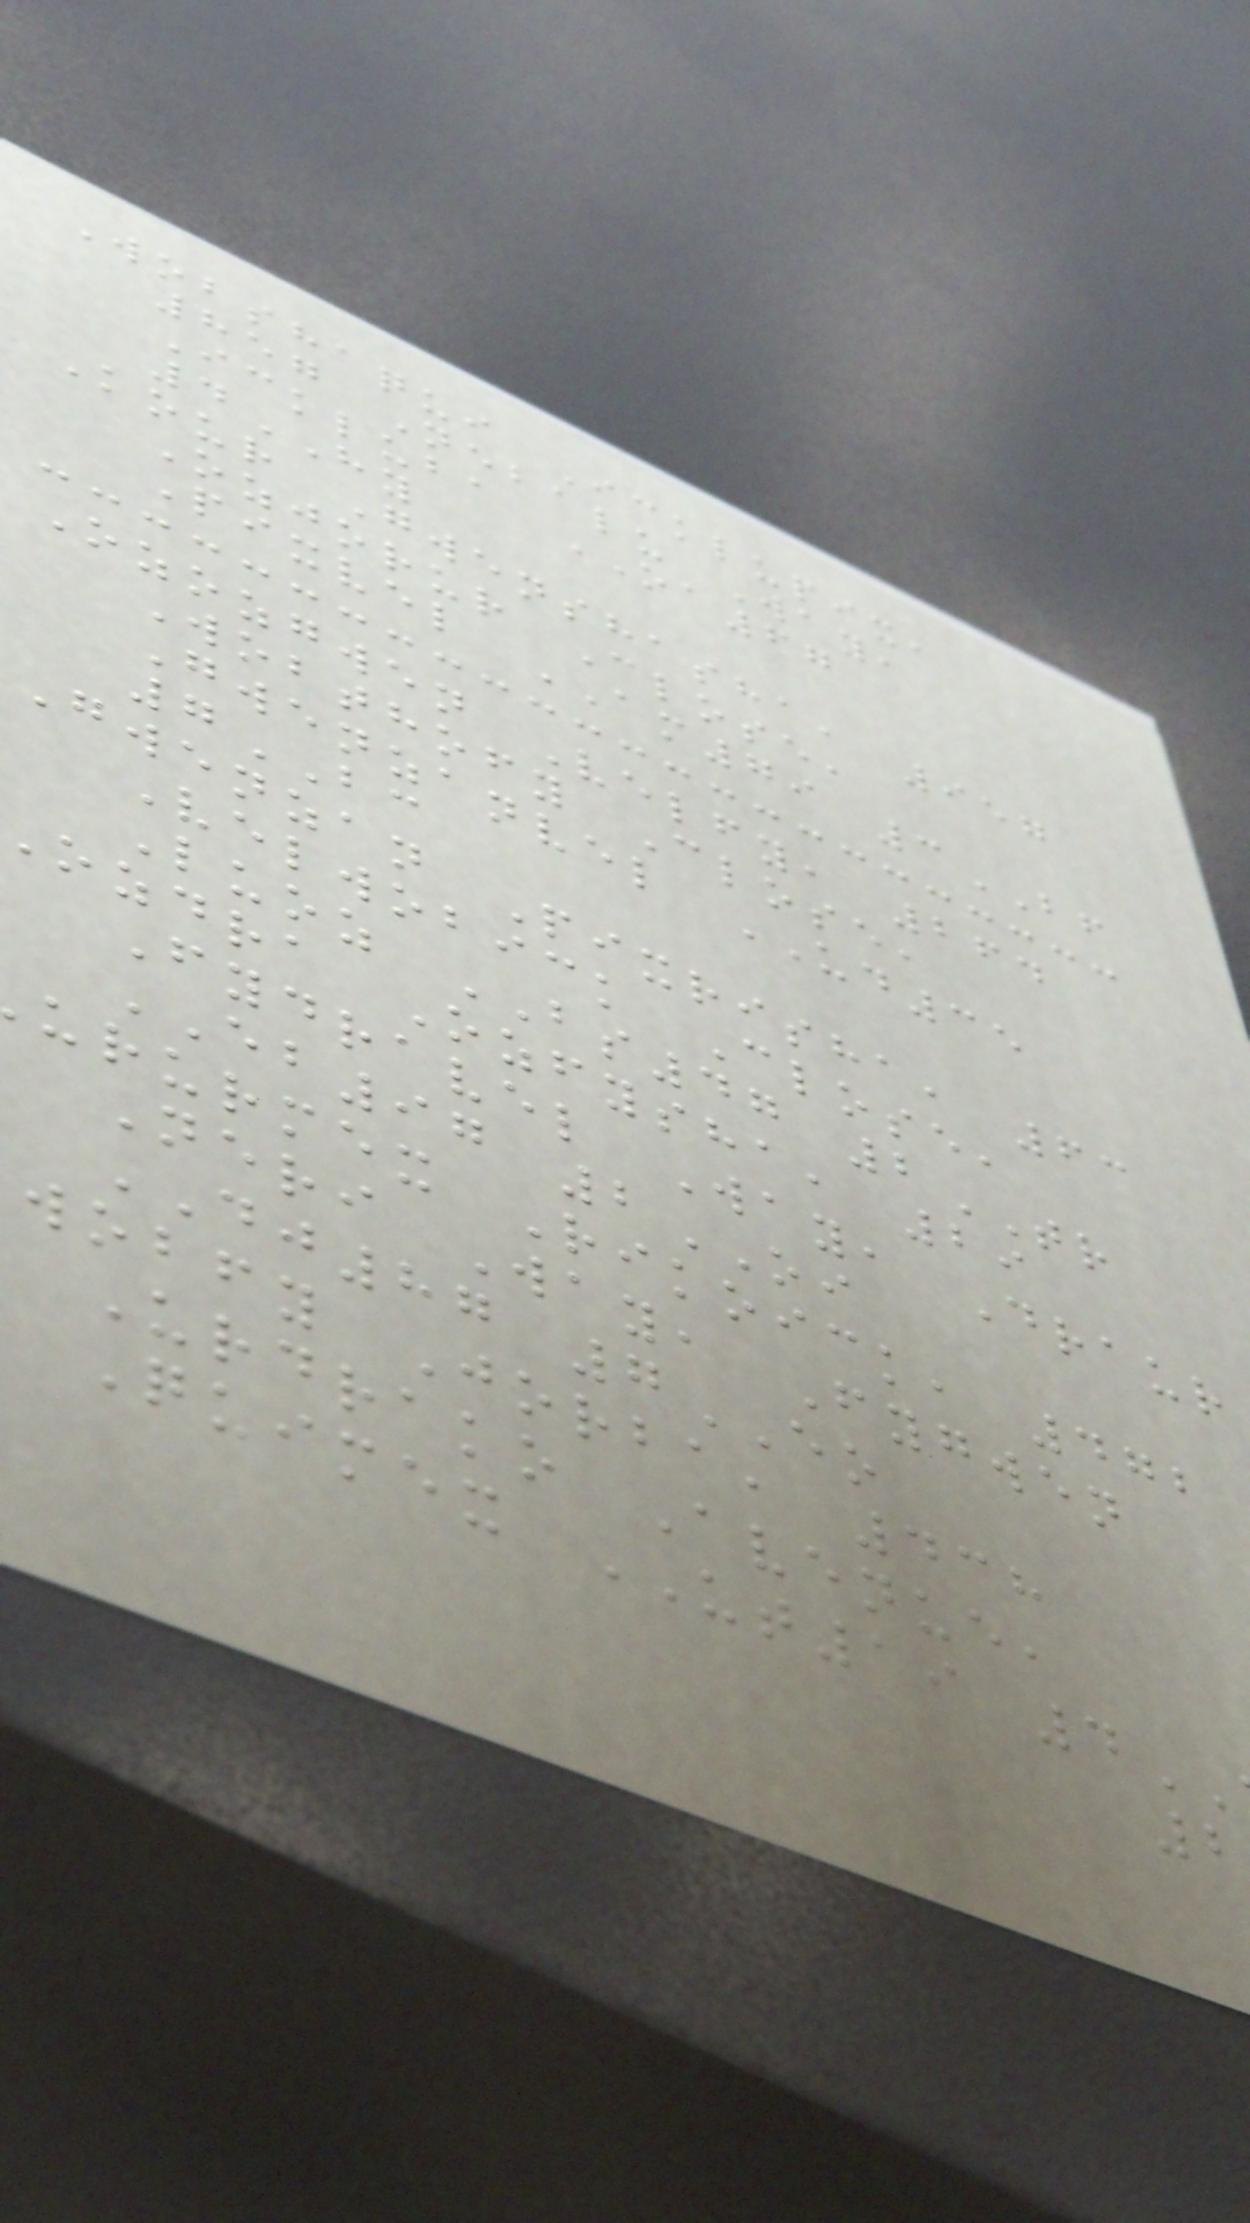Wobshaqui Icklupix,
857 Nebalu Way,
Ickluba OA67
4HY
Kour Gwenshasha, 957
Ozjorur Close,
Pixvel AM79 3BF
Ozozgwen Velfy, 264
Wobthofy Close,
Gwenzanvel UD35
7BC
Gwenzan Pixrisha, 63
Velwobick Close,
Luoz BS47 2TR
ozdra Ozfysha, 29
Fydravel Way, Draur
EB97 2OI
ururmex Rikoick, 472
Neri Way, Fygwen
DJ87 7EO
wobfy Jorba, 438
Urdrako Avenue,
Quimex UT19 4
